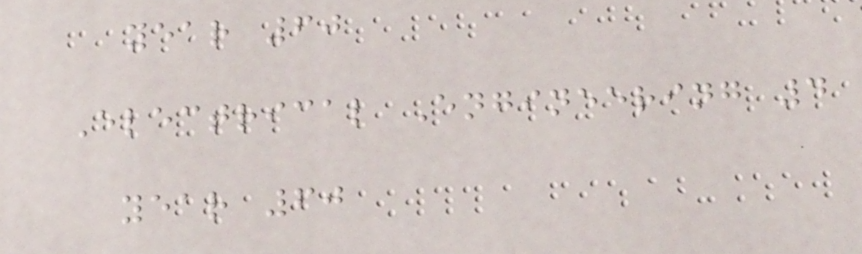year 60
Electrical Engineering 4
year 60
